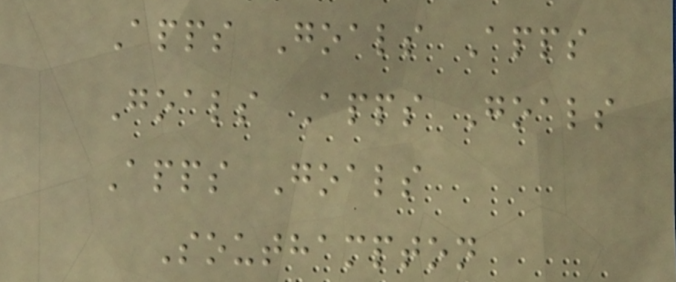Apps Goals Apps
Goals Apps Goals
Apps Goals
Southampton
